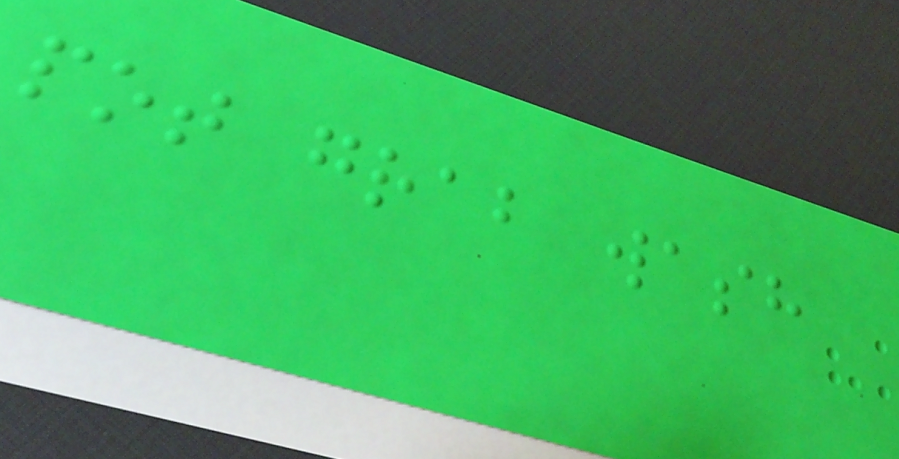pot grab wash
